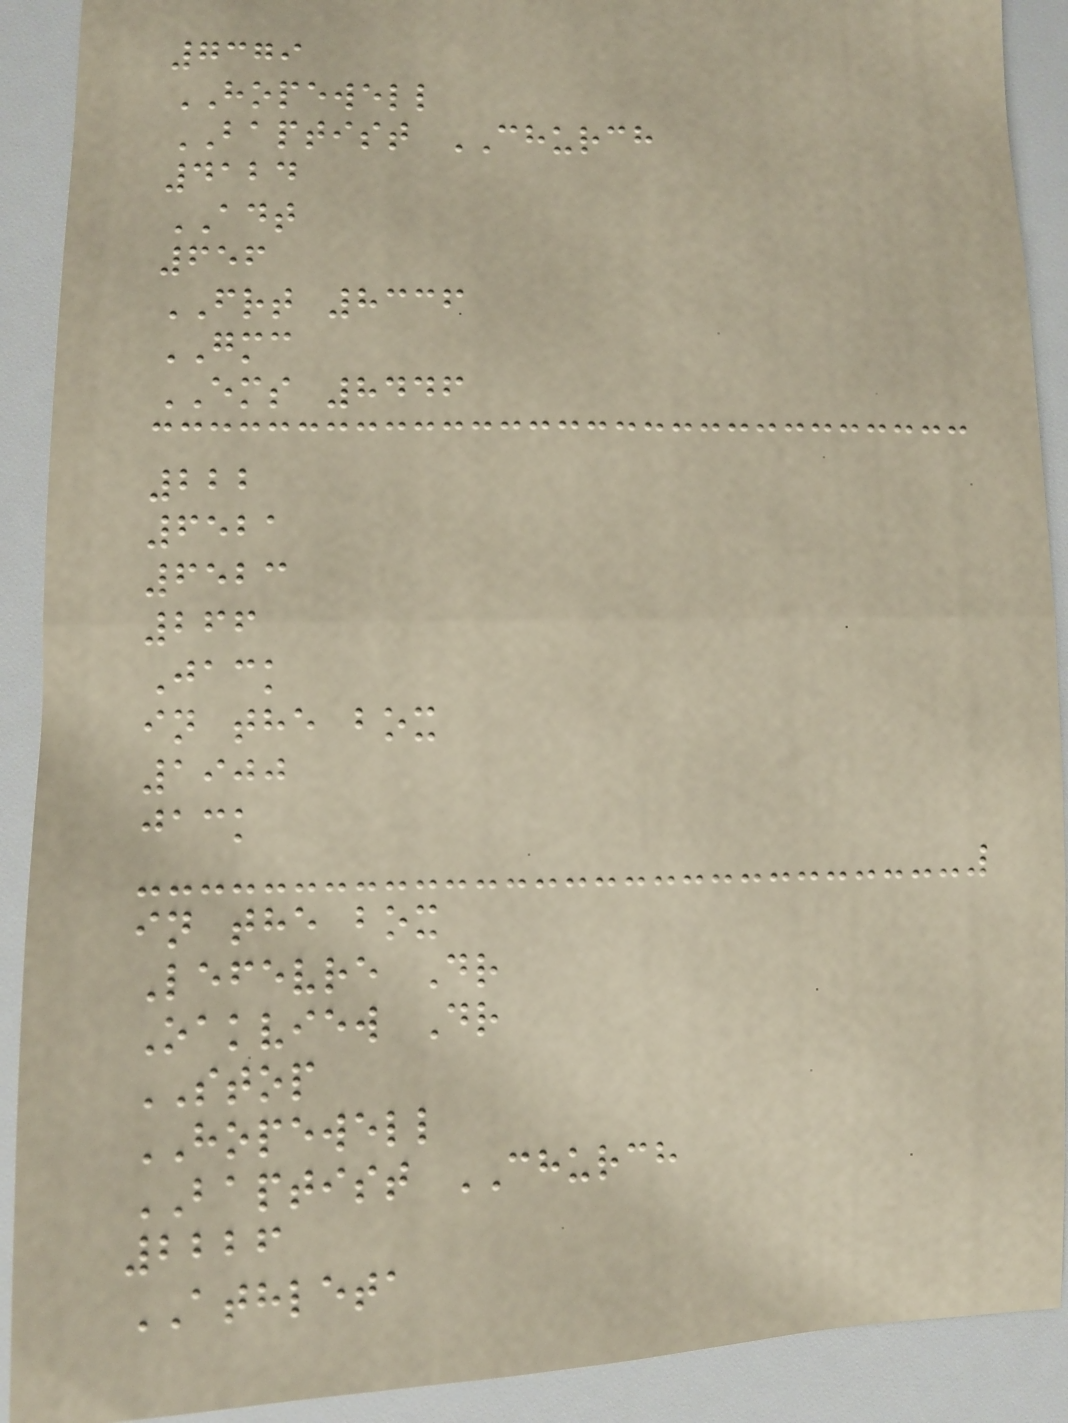7379
HOPEWELL
BAPTIST CHURCH
4124
ADT
656
FRT 8336
GMC
EMS 8446
222
6521
6523
266
Jack
in the box
1900
jack
in the box
Lefevre Dr
Oakview Dr
STOP
HOPEWELL
BAPTIST CHURCH
2226
ATHLETA
